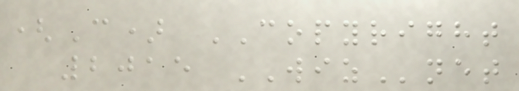(C) COPYRIGHT
2015 WIZnet
